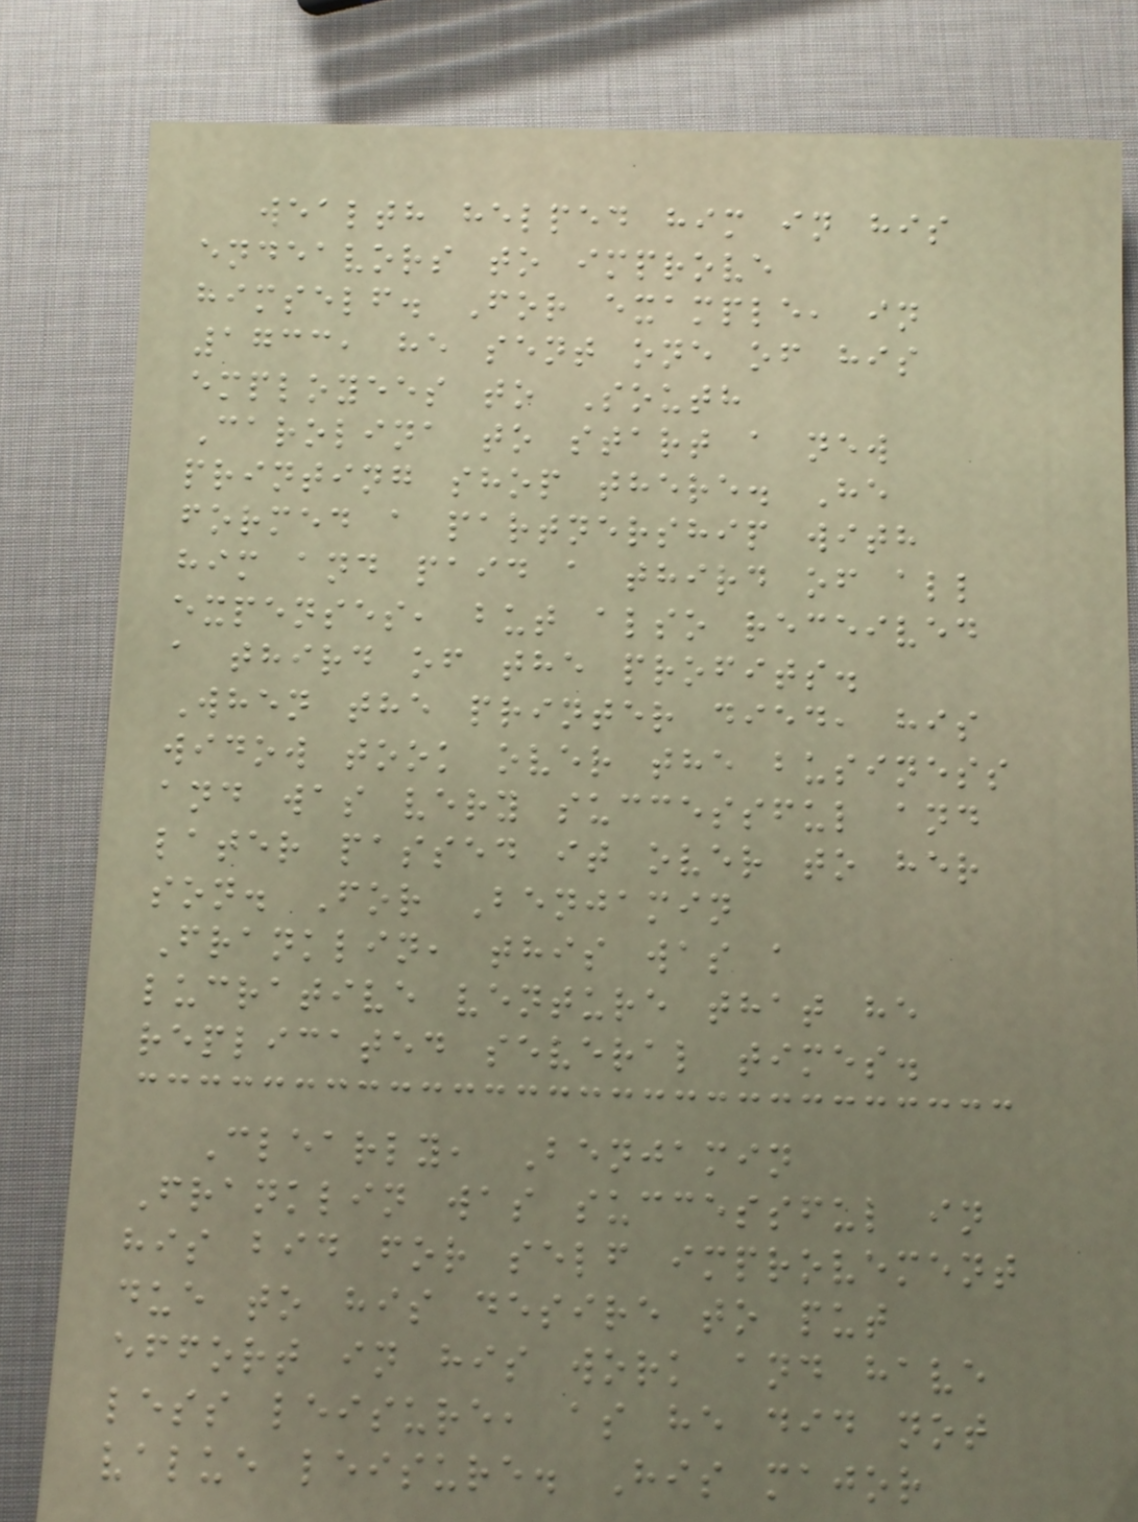wealth helped him in his
endeavors to improve
himself. For example, in
1733, he sent one of his
employees to South
Carolina to start a new
printing shop there. He
formed a partnership with
him and paid a third of all
expenses, but also received
a third of the profits.
When the printer died, his
widow took over the business
and was very successful and
later passed it over to her
son. For Benjamin
Franklin, this was a
lucrative venture that he
replicated several times.
Clearly, Benjamin
Franklin was successful in
his bid for self improvement
due to his desire to put
effort in his work and have
less leisure, as he did not
value leisure. His major
